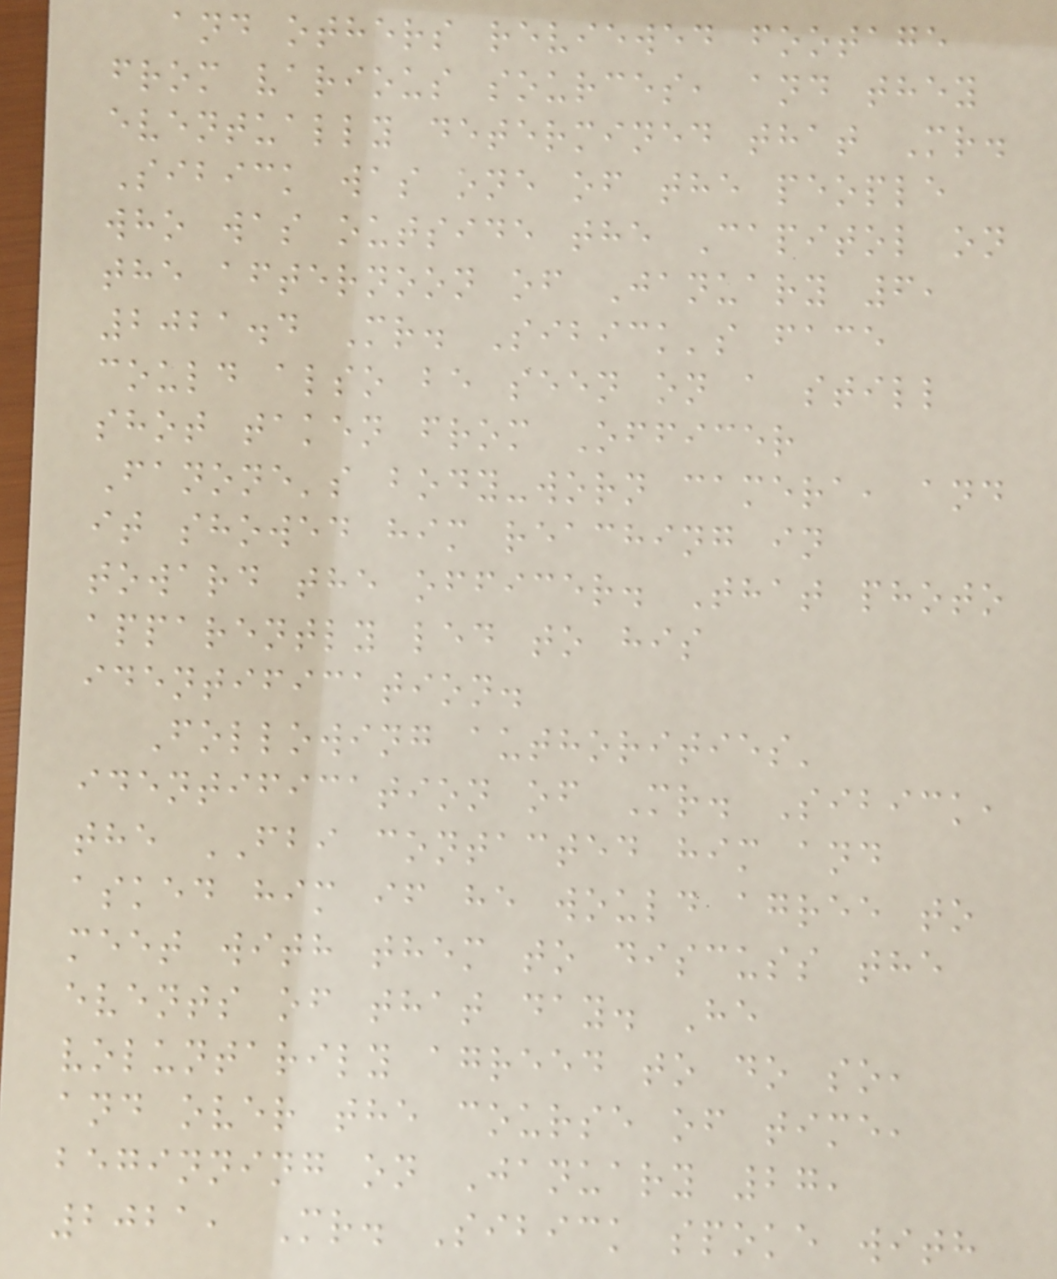and others reviewed footage
from various sources, and they
eventually determined that Mr.
Sibick was one of the people
who was outside the Capitol on
the afternoon of January 6,
2021.4 Mr. Sibick's face
could also be seen on a still
shot taken from Officer
Fanone's body-worn camera, and
it showed him reaching in
toward the officer. That photo
apparently led to his
identification.
Following authorities'
identification of Mr. Sibick,
the FBI contacted him and
asked him if he would agree to
meet with them to discuss the
events of that day. He
voluntarily agreed to do so,
and over the course of time,
beginning on January 27,
2021, Mr. Sibick spoke with
